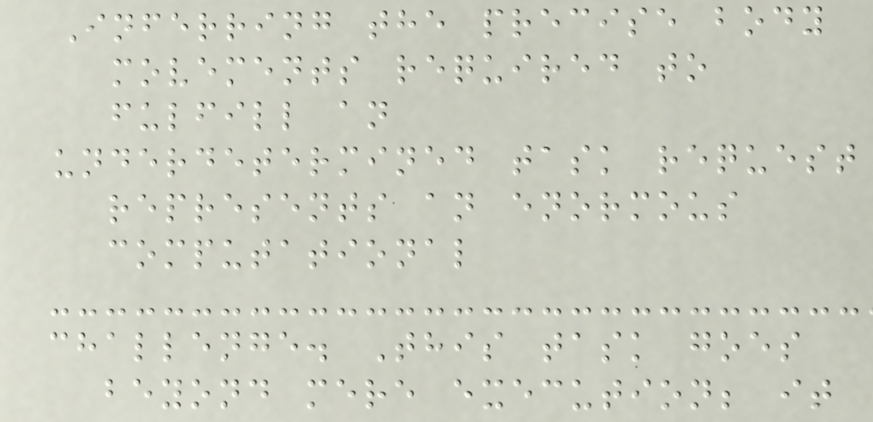Inferring the precise body
movements required to
fulfill an
underdetermined task request
represents an enormous
computational
challenge. This task goes
beyond mere execution; it
